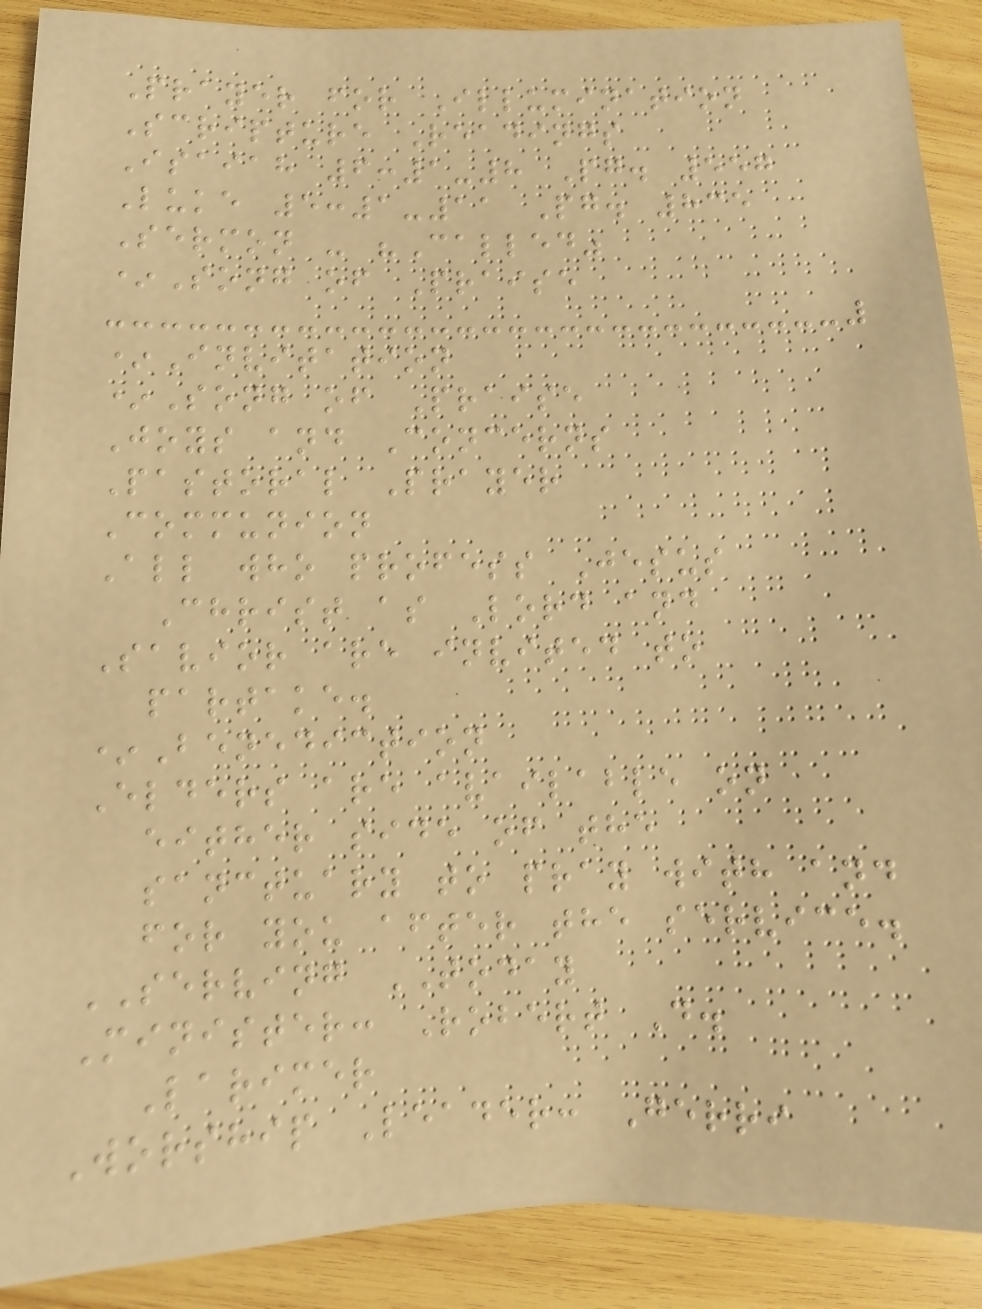Prayer for Illumination
Scripture Readings
Isaiah 6:1-8 Pg. 557
Luke 5:1-11 Pg. 835
Sermon - "Called"
*Song of Praise
*Invitation
*Song of Praise
Joys and Concerns
Pastoral Prayer
Communion
All who profess Jesus
Christ as Lord and
Savior are invited to
partake.
*Benediction
Elders are available on
either side of the
sanctuary to pray with and
for you after the service.
SERVING TODAY
Minister: Robert D.
Larimer
Worship Leader: Gerri
